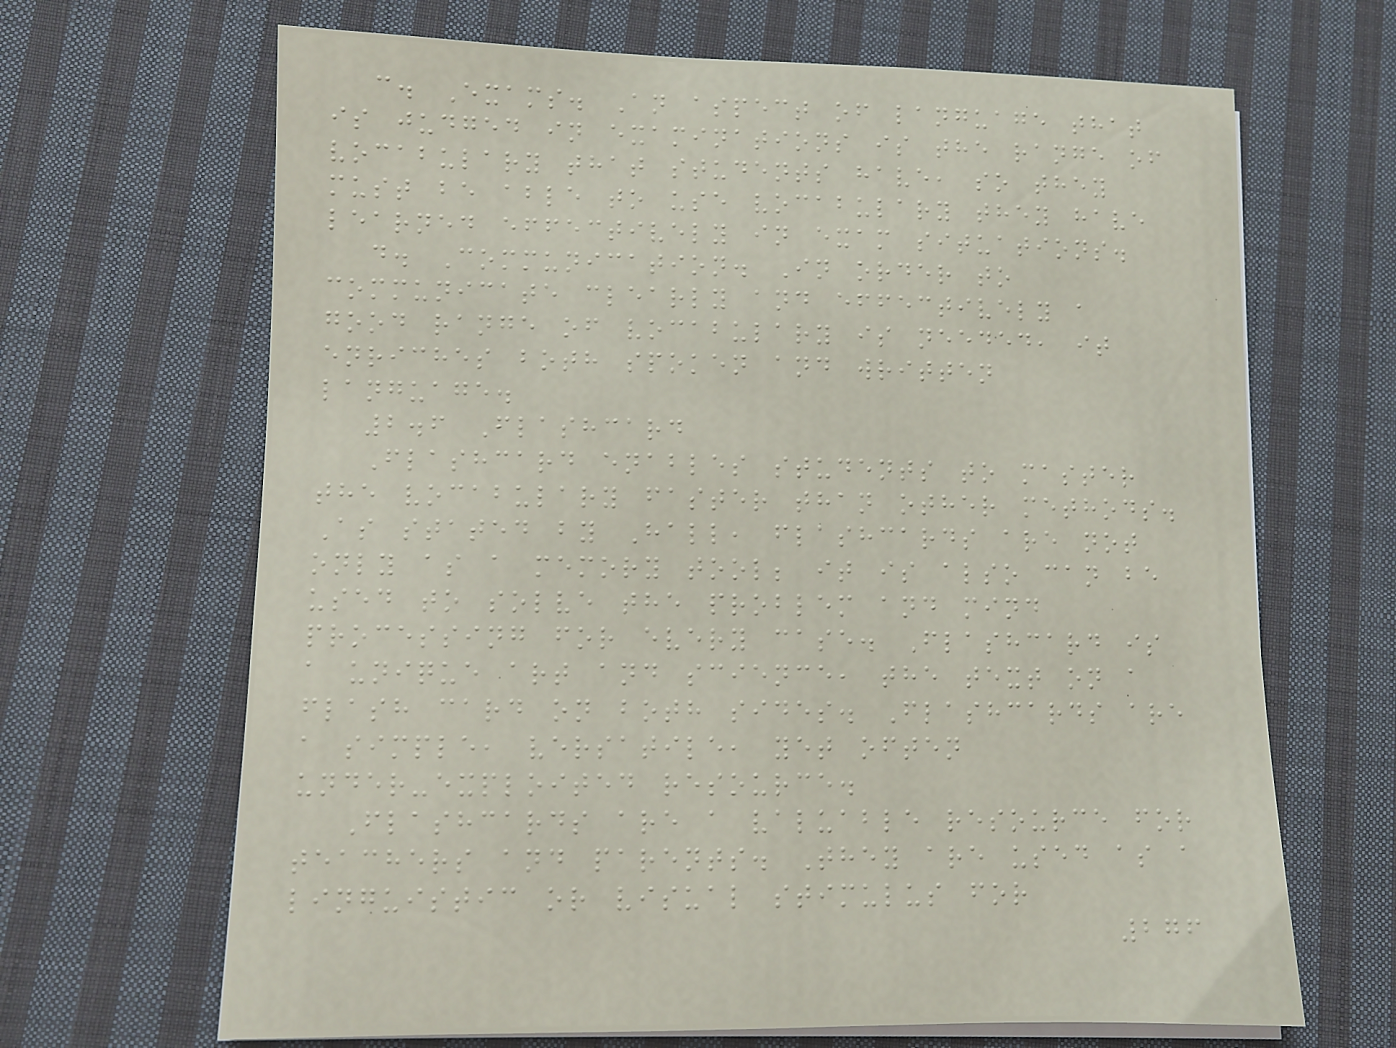c. Exams. An aspect of language that
is judged in examinations is the range of
vocabulary that students have, so they
must be able to use vocabulary they have
learned effectively in exam situations.
d. Communication. In order to
communicate clearly and effectively a
good range of vocabulary is needed, it
enriches both spoken and written
language.
2.6 Flashcard
Flashcard enables students to master
the vocabulary faster than other methods.
As stated by Hall, flashcards are not
only as a memory tool; it is also can be
used to solve the problem and mind
processing for every case. Flashcard is
a unique art and science, the text on a
flash card on both sides. Flashcards are
a simple, versatile, yet often
under-exploited resource.
Flashcards are a valuable resource for
teachers and parents. They are used as a
linguistic or visual stimulus for
276
